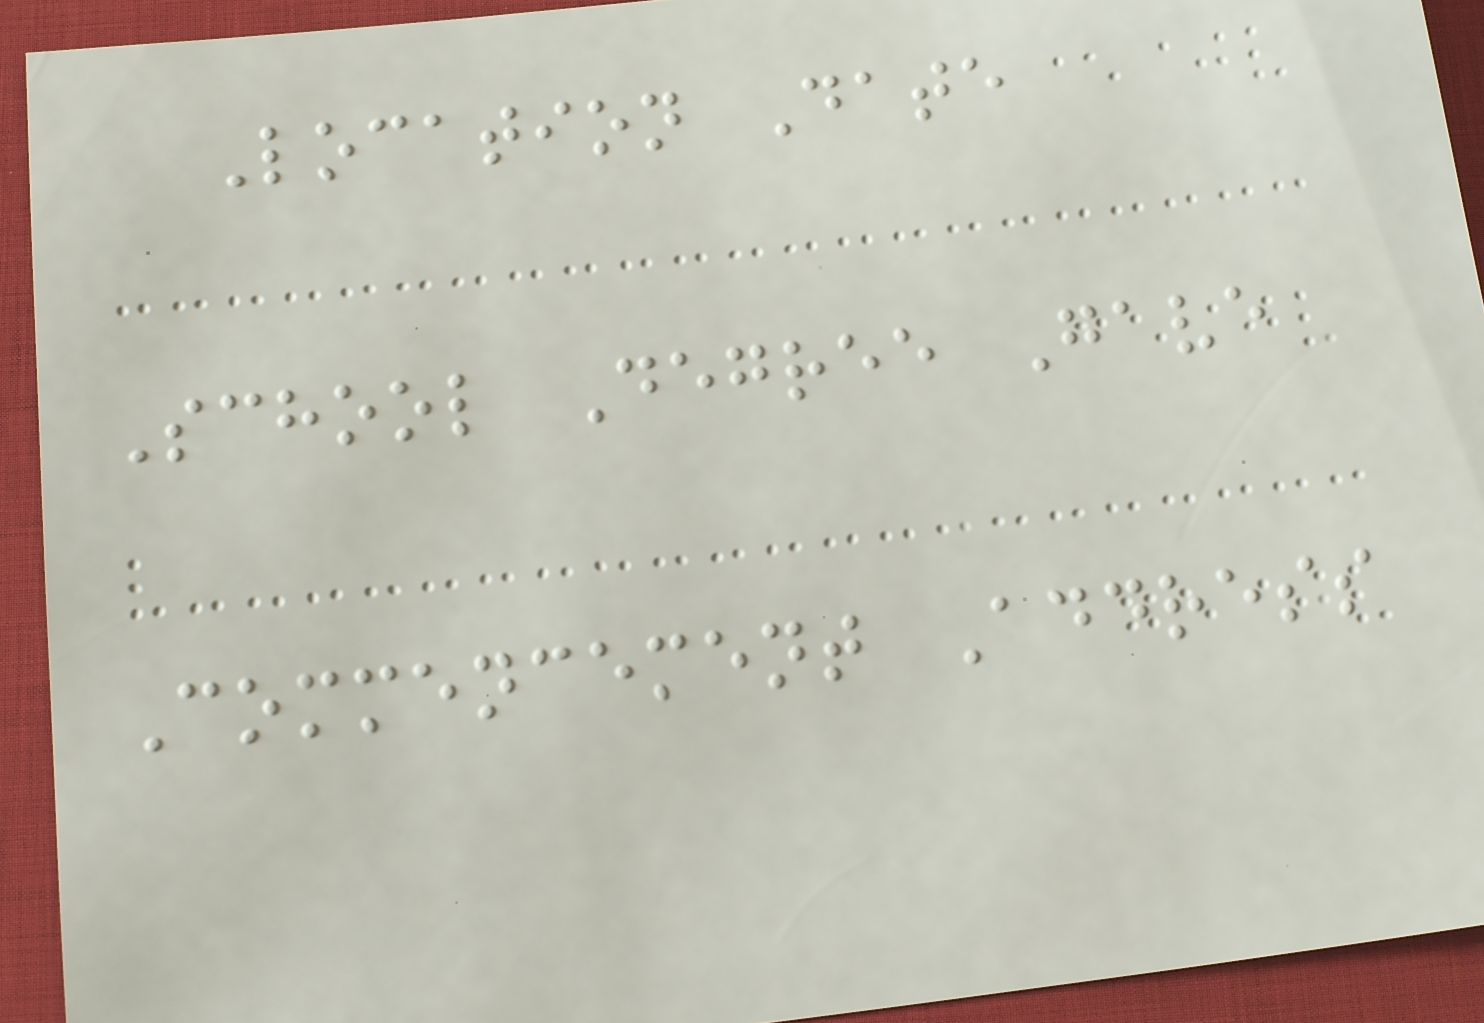Location Date
School Degree Gave
Commencement Address
